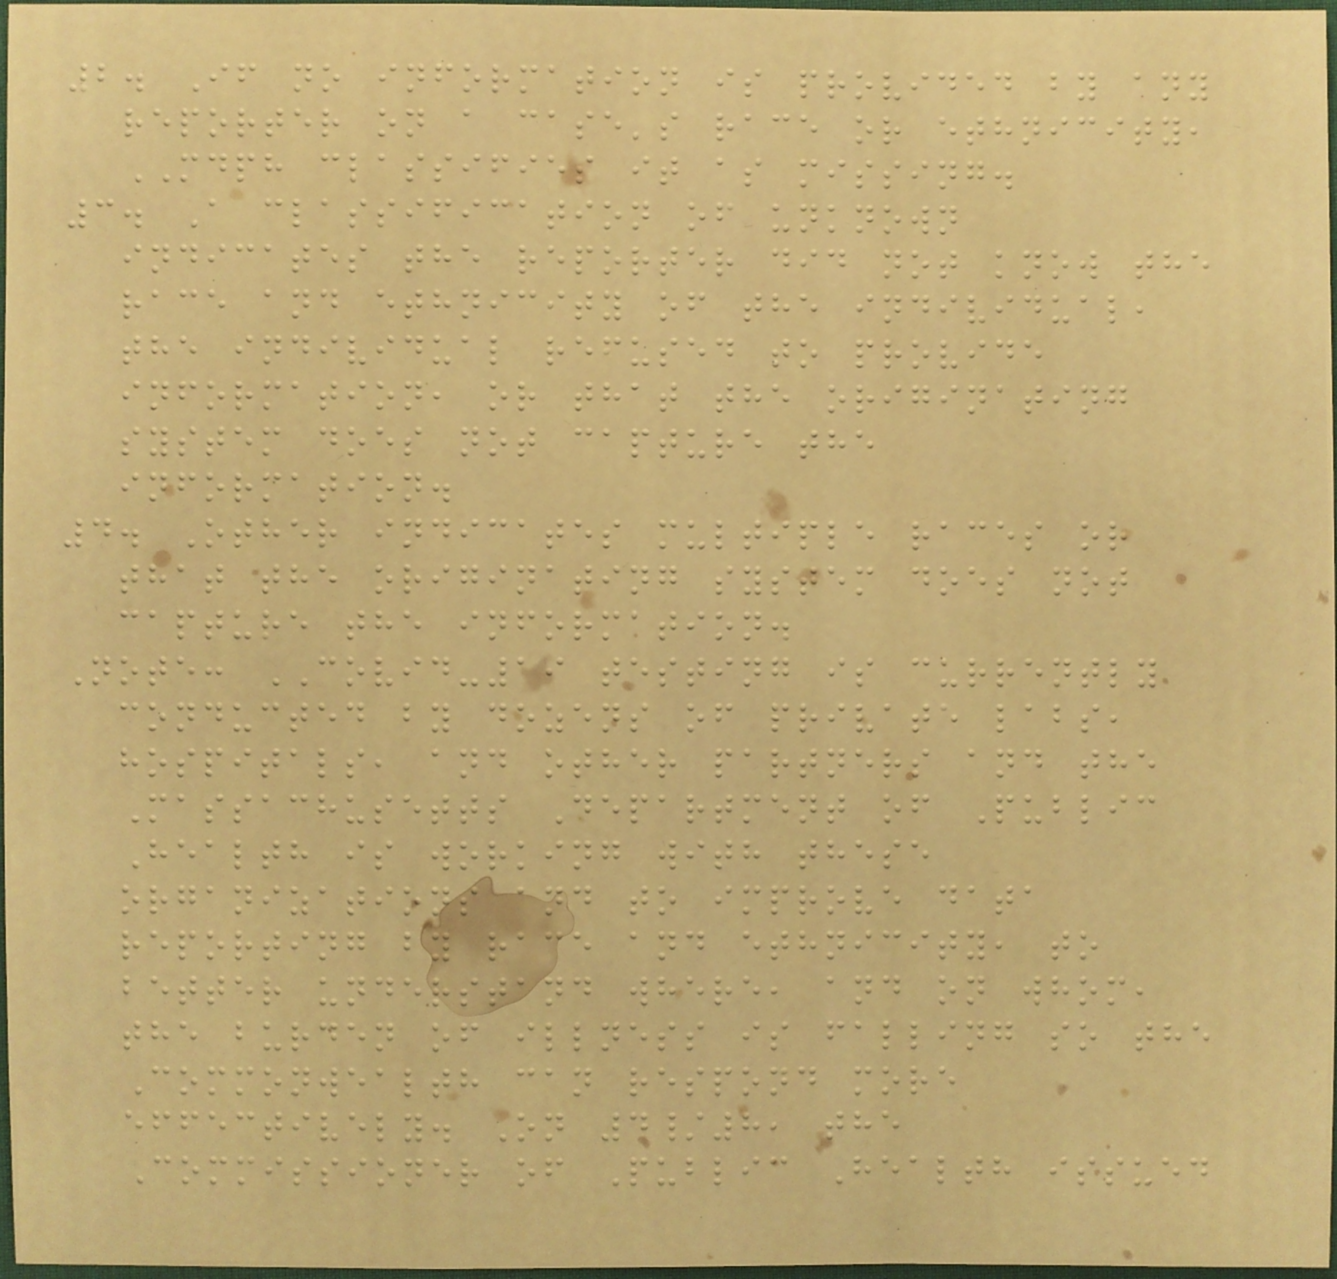2. If no information is provided by any
reporter on a case's race or ethnicity,
MDPH classifies it as missing.
3. A classification of unknown
indicates the reporter did not know the
race and ethnicity of the individual,
the individual refused to provide
information, or that the originating
system does not capture the
information.
4. Other indicates multiple races or
that the originating system does not
capture the information.
Note: COVID-19 testing is currently
conducted by dozens of private labs,
hospitals, and other partners and the
Massachusetts Department of Public
Health is working with these
organizations and to improve data
reporting by race and ethnicity, to
better understand where, and on whom,
the burden of illness is falling so the
Commonwealth can respond more
effectively. On 4/8, the
Commissioner of Public Health issued
